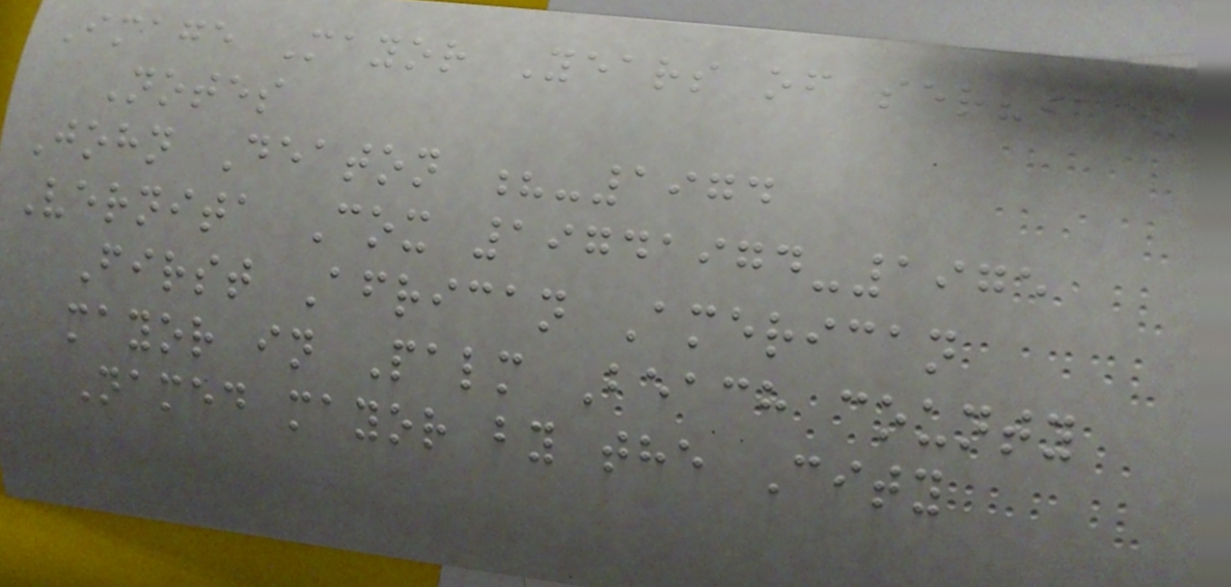Image Mayor Years of service
Notes
John Deaton ?-1974
Vernita Cox 19741974-1975
First African American
mayor in Palm Beach county
Named mayor by the City
